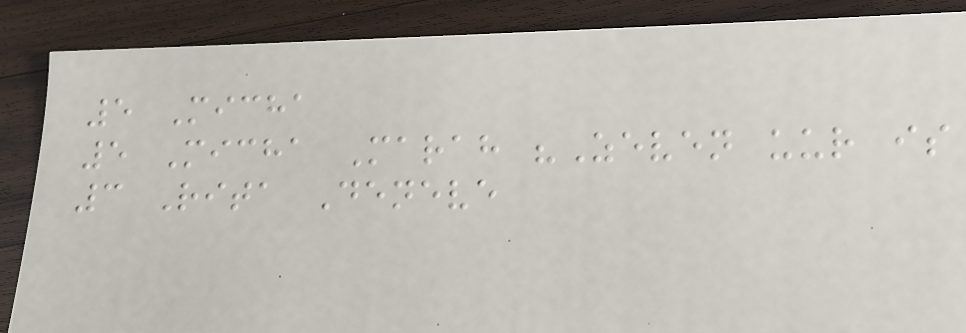5 Micha
5 Micha Marah "Zeven uur is
3 Rita Deneve
